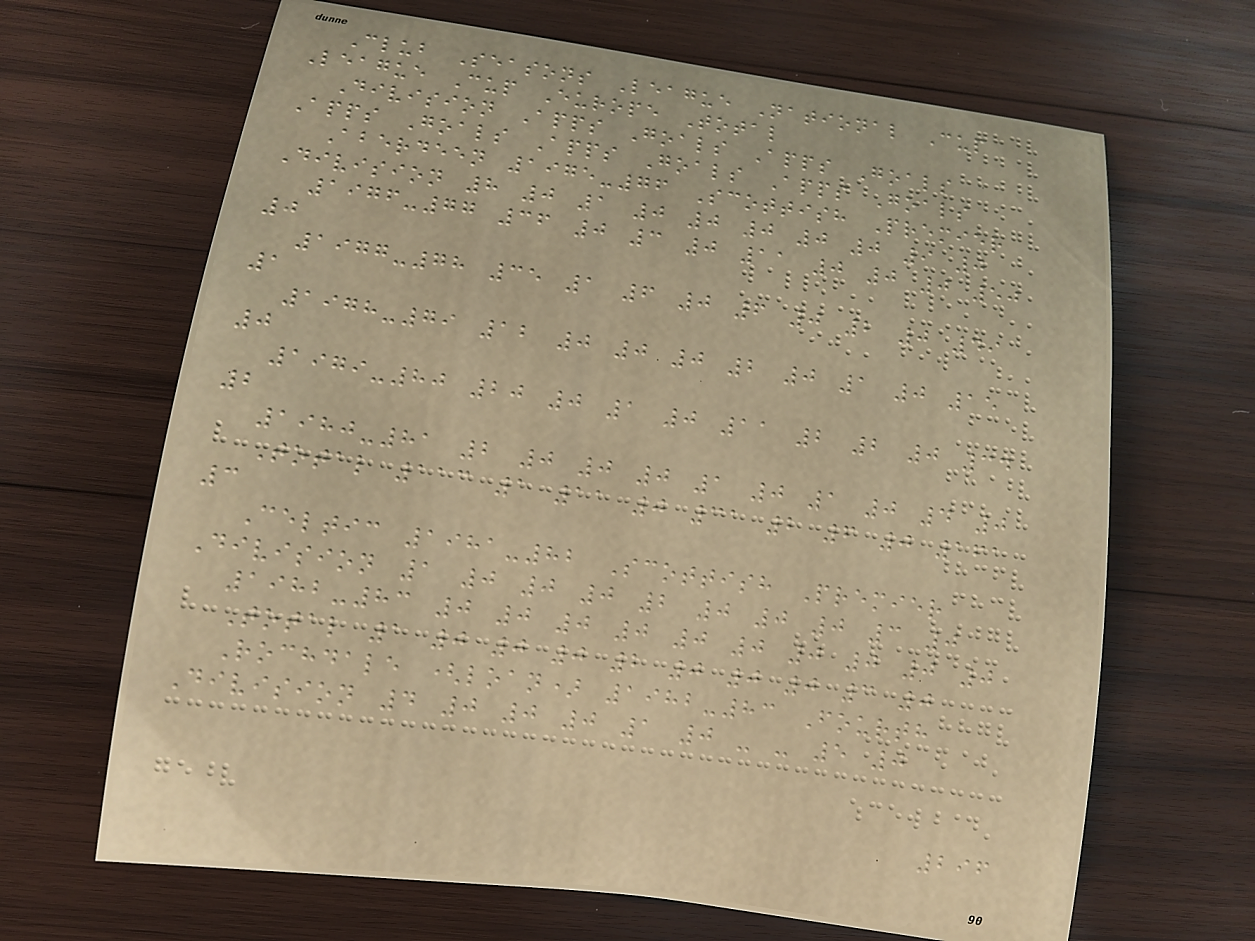Club Seasons League National Cup
League Cup Europe Total
Division Apps Goals Apps Goals
Apps Goals Apps Goals Apps Goals
Aberdeen 1975-76 Scottish Premier
Division 8 0 1 0 0 0 0 0 9 0
1976-77 36 0 3 0 11 0 0 0 50
0
1977-78 35 1 6 0 6 0 2 0 49
1
1978-79 12 0 0 0 2 0 1 0 15
0
1979-80 20 0 1 0 11 2 2 0 34
2
1980-81 2 0 0 0 1 0 1 0 4 0
Total 113 1 11 0 31 2 6 0 161
3
Celtic 1981-82 Scottish Premier
Division 1 0 0 0 2 0 0 0 3 0
1982-83 0 0 0 0 0 0 0 0 0 0
Total 1 0 0 0 2 0 0 0 3 0
Rochdale (loan) 1982-83 Fourth
Division 4 0 0 0 1 0 - - 5 0
296
